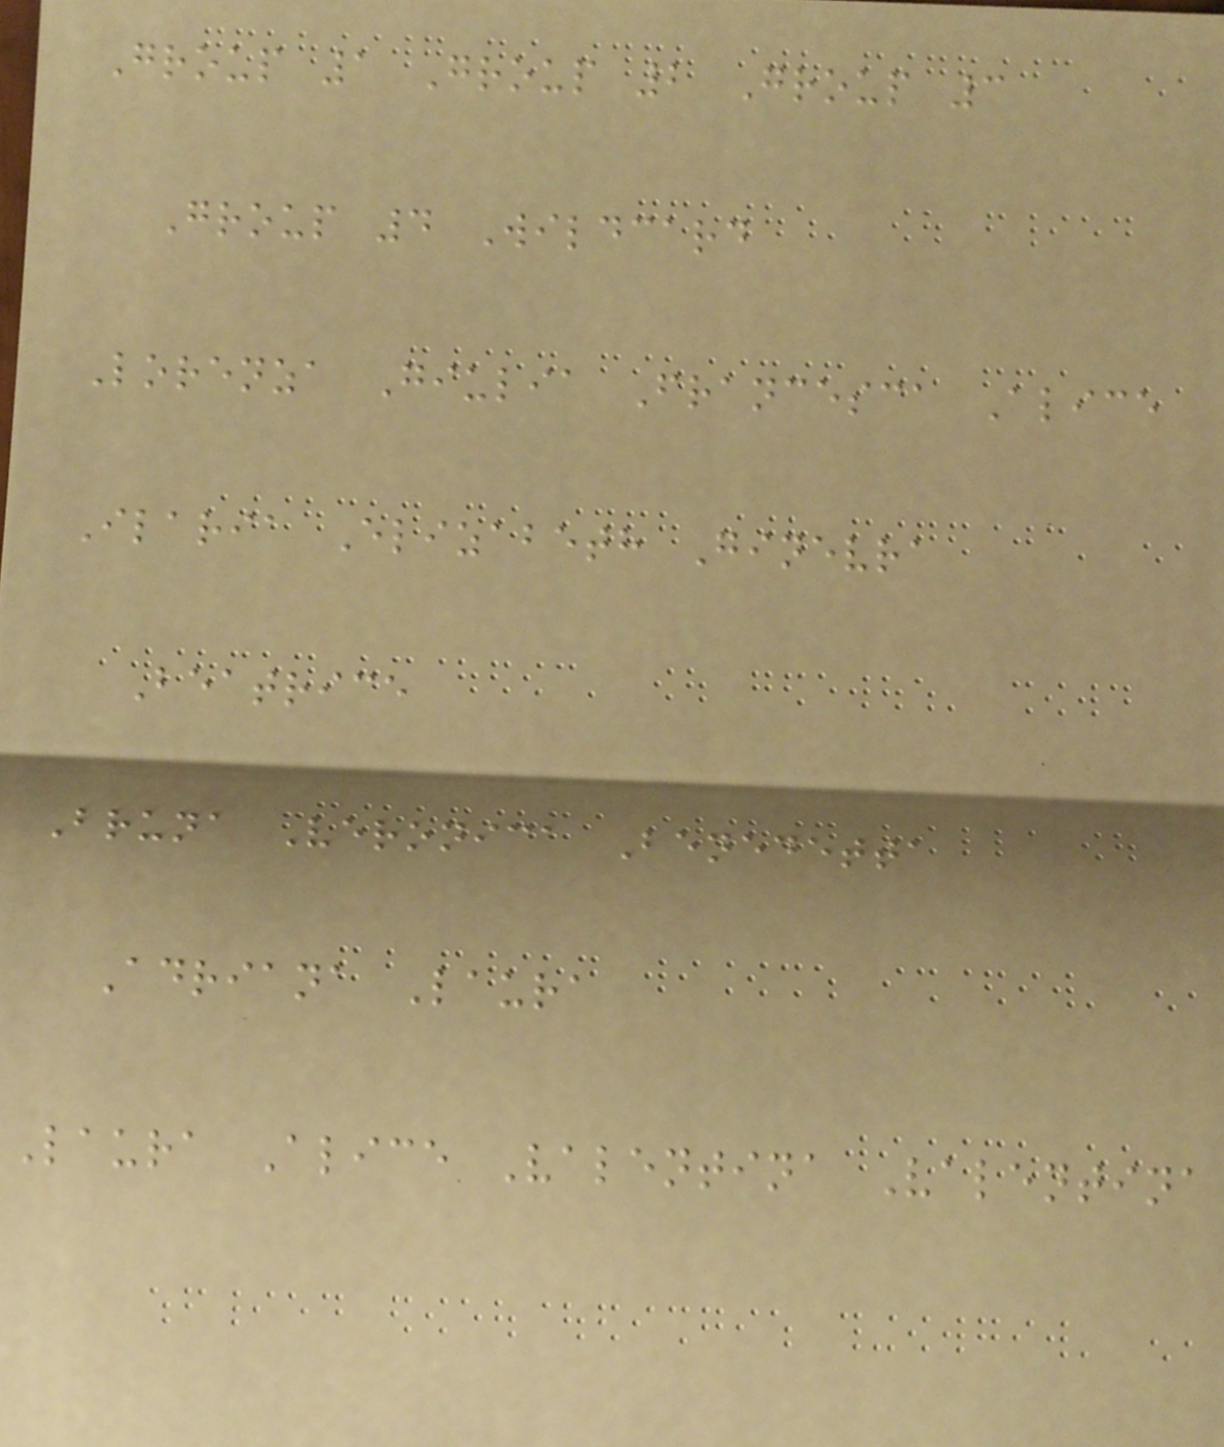Group 1 Group 2 Group 3
Group 4 Wildcard
Lorenza Giulia Francesca Alice
Ilaria Elizabeth Ginevra
Beatrice
Bruna Veronica Benedetta
Adriana Laura
Laura Alice Valentina Valentina
